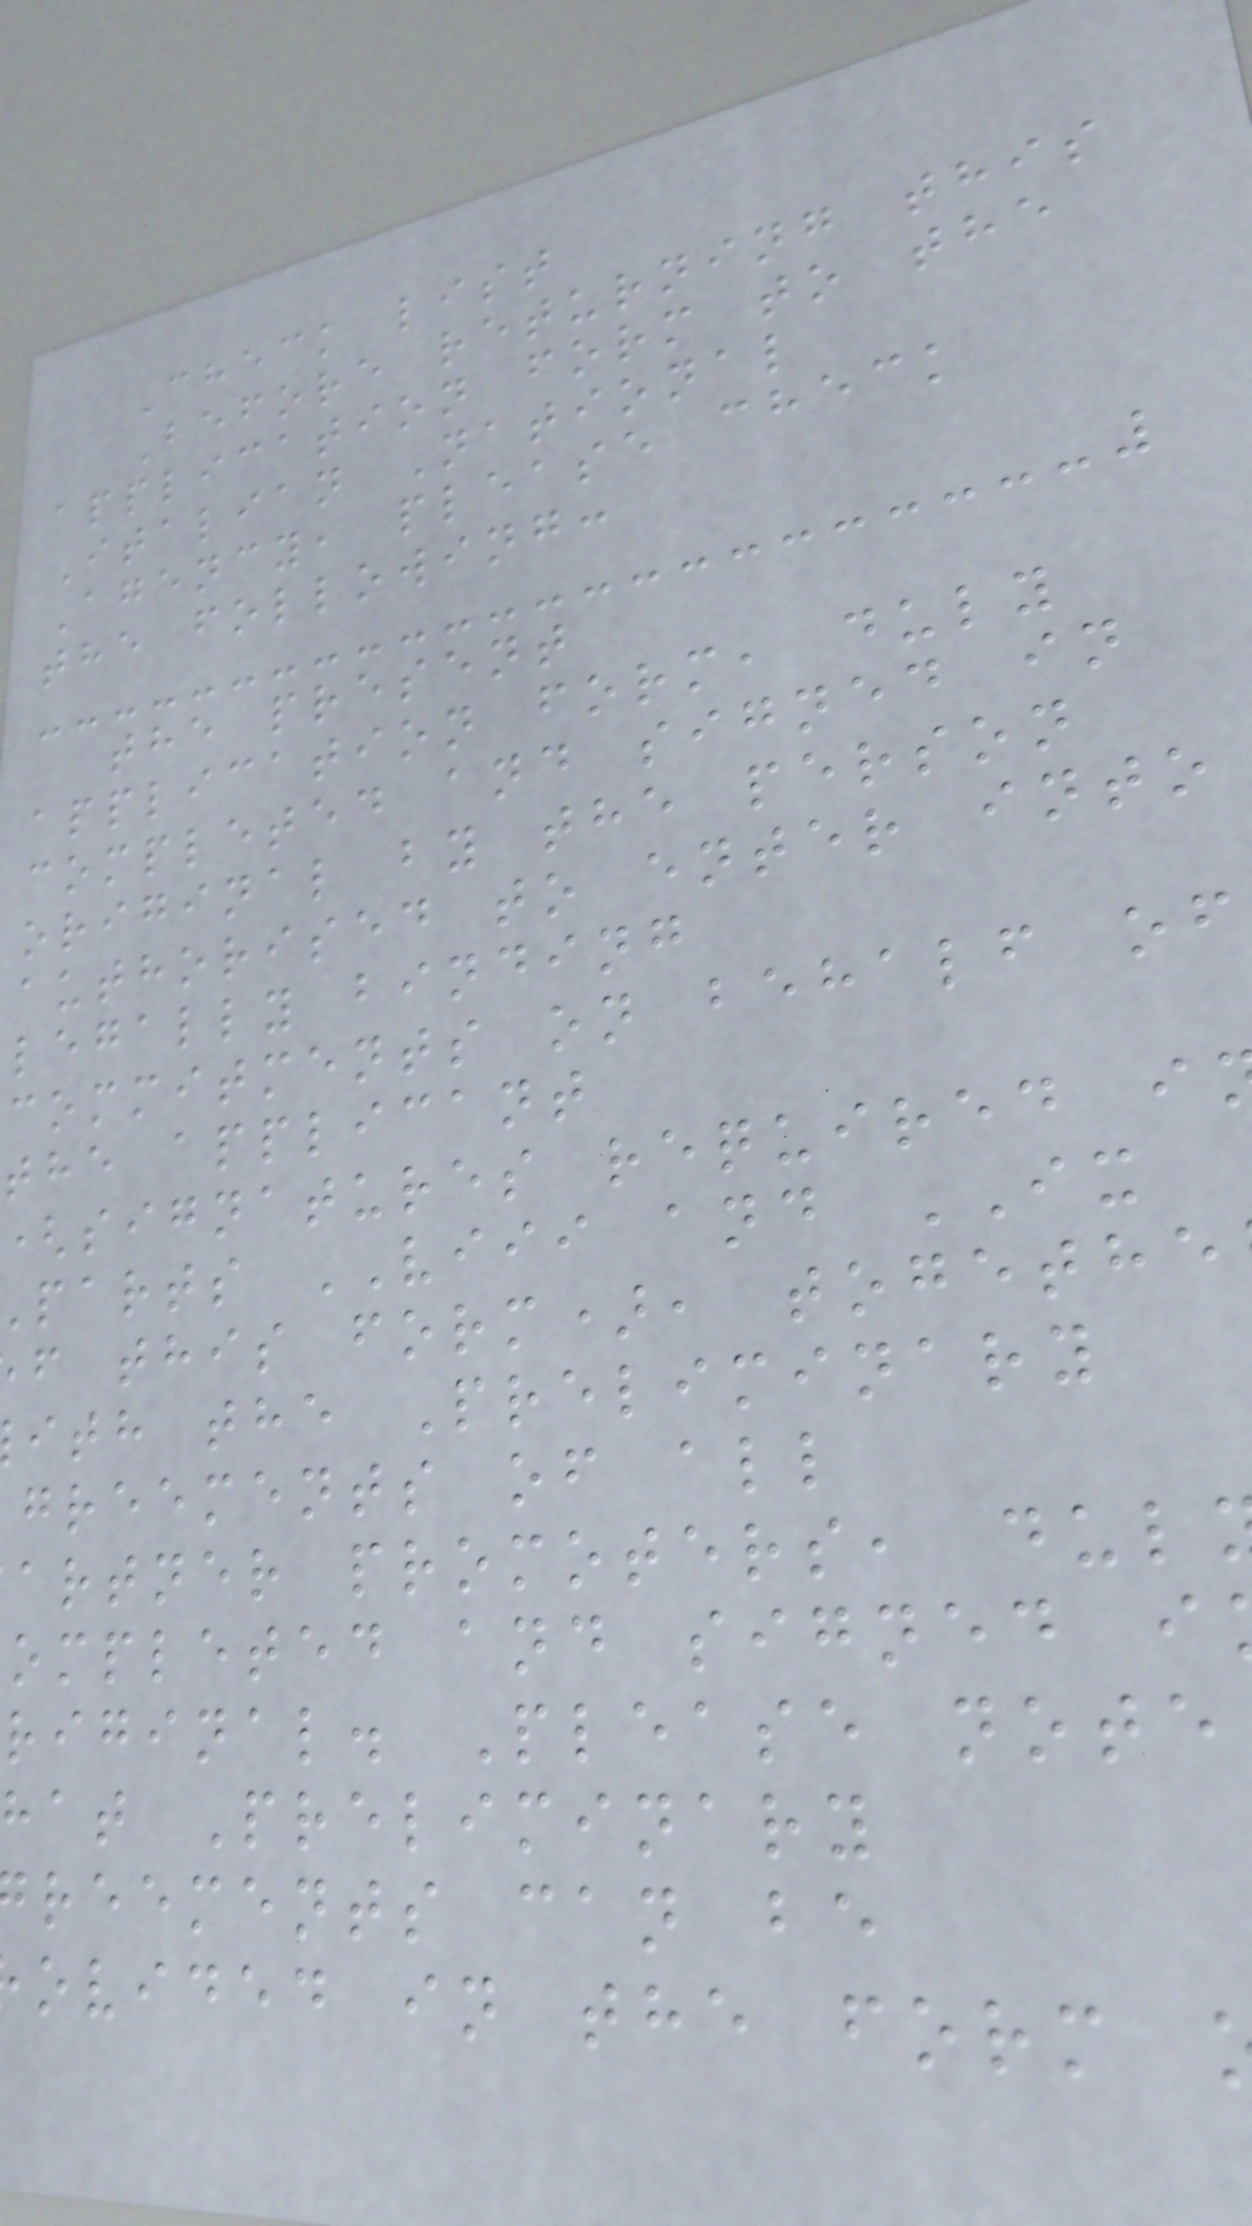Check list
Before returning this
application form to the
Italian National
Agency, please check
the following:
the present
application form, duly
completed and signed in
original by the person
authorised to enter into
legally binding
commitments on behalf of
the applicant
signatures required i
parts VIII and IX
f this form), togethe
ith the Preliminary
greements of all
artner promoters, dul
ompleted and signed i
riginal. Please note
hat Preliminary
reements can be
ovided in the form
